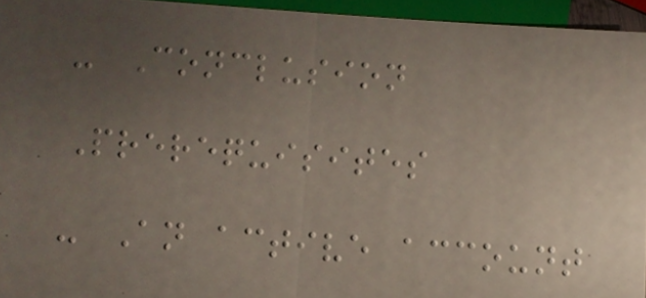- Conclusion
Prerequisites
- An active account
